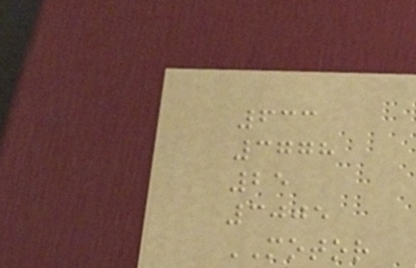633
3778
25
3005
MOTOR
